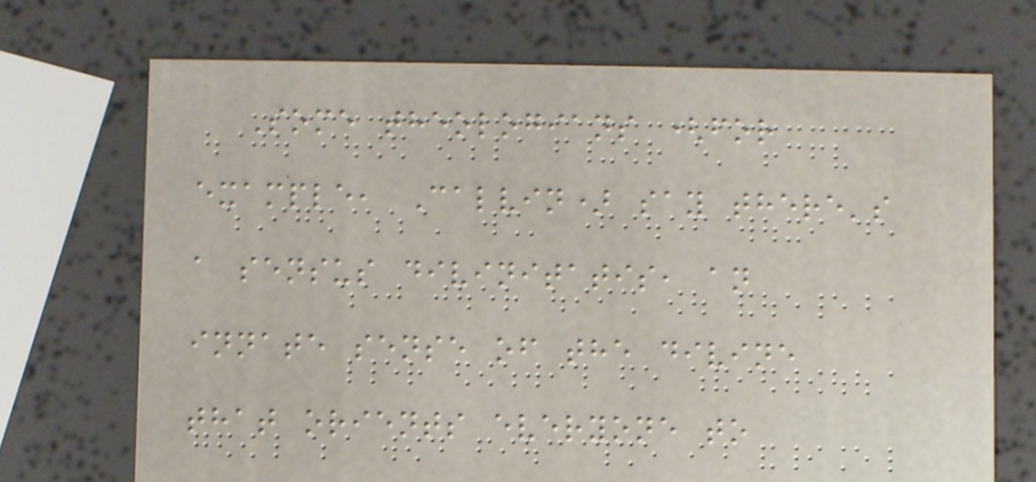Some theologians (for
example, Calvin) say there's
a sensus divinitatis, an
innate sense of the divine
that orients everyone to
